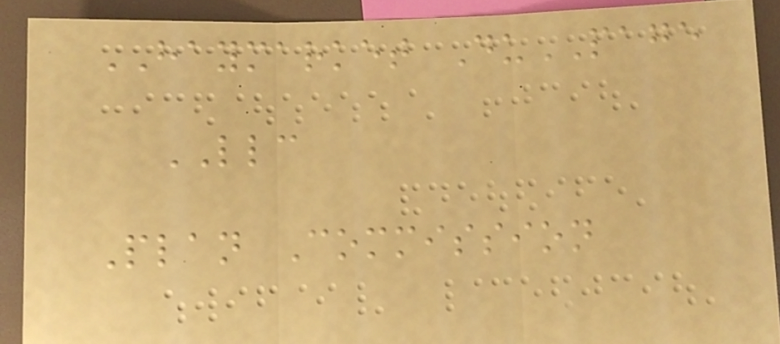HAYMARKET DuPAGE
LLC
Plan Commission
